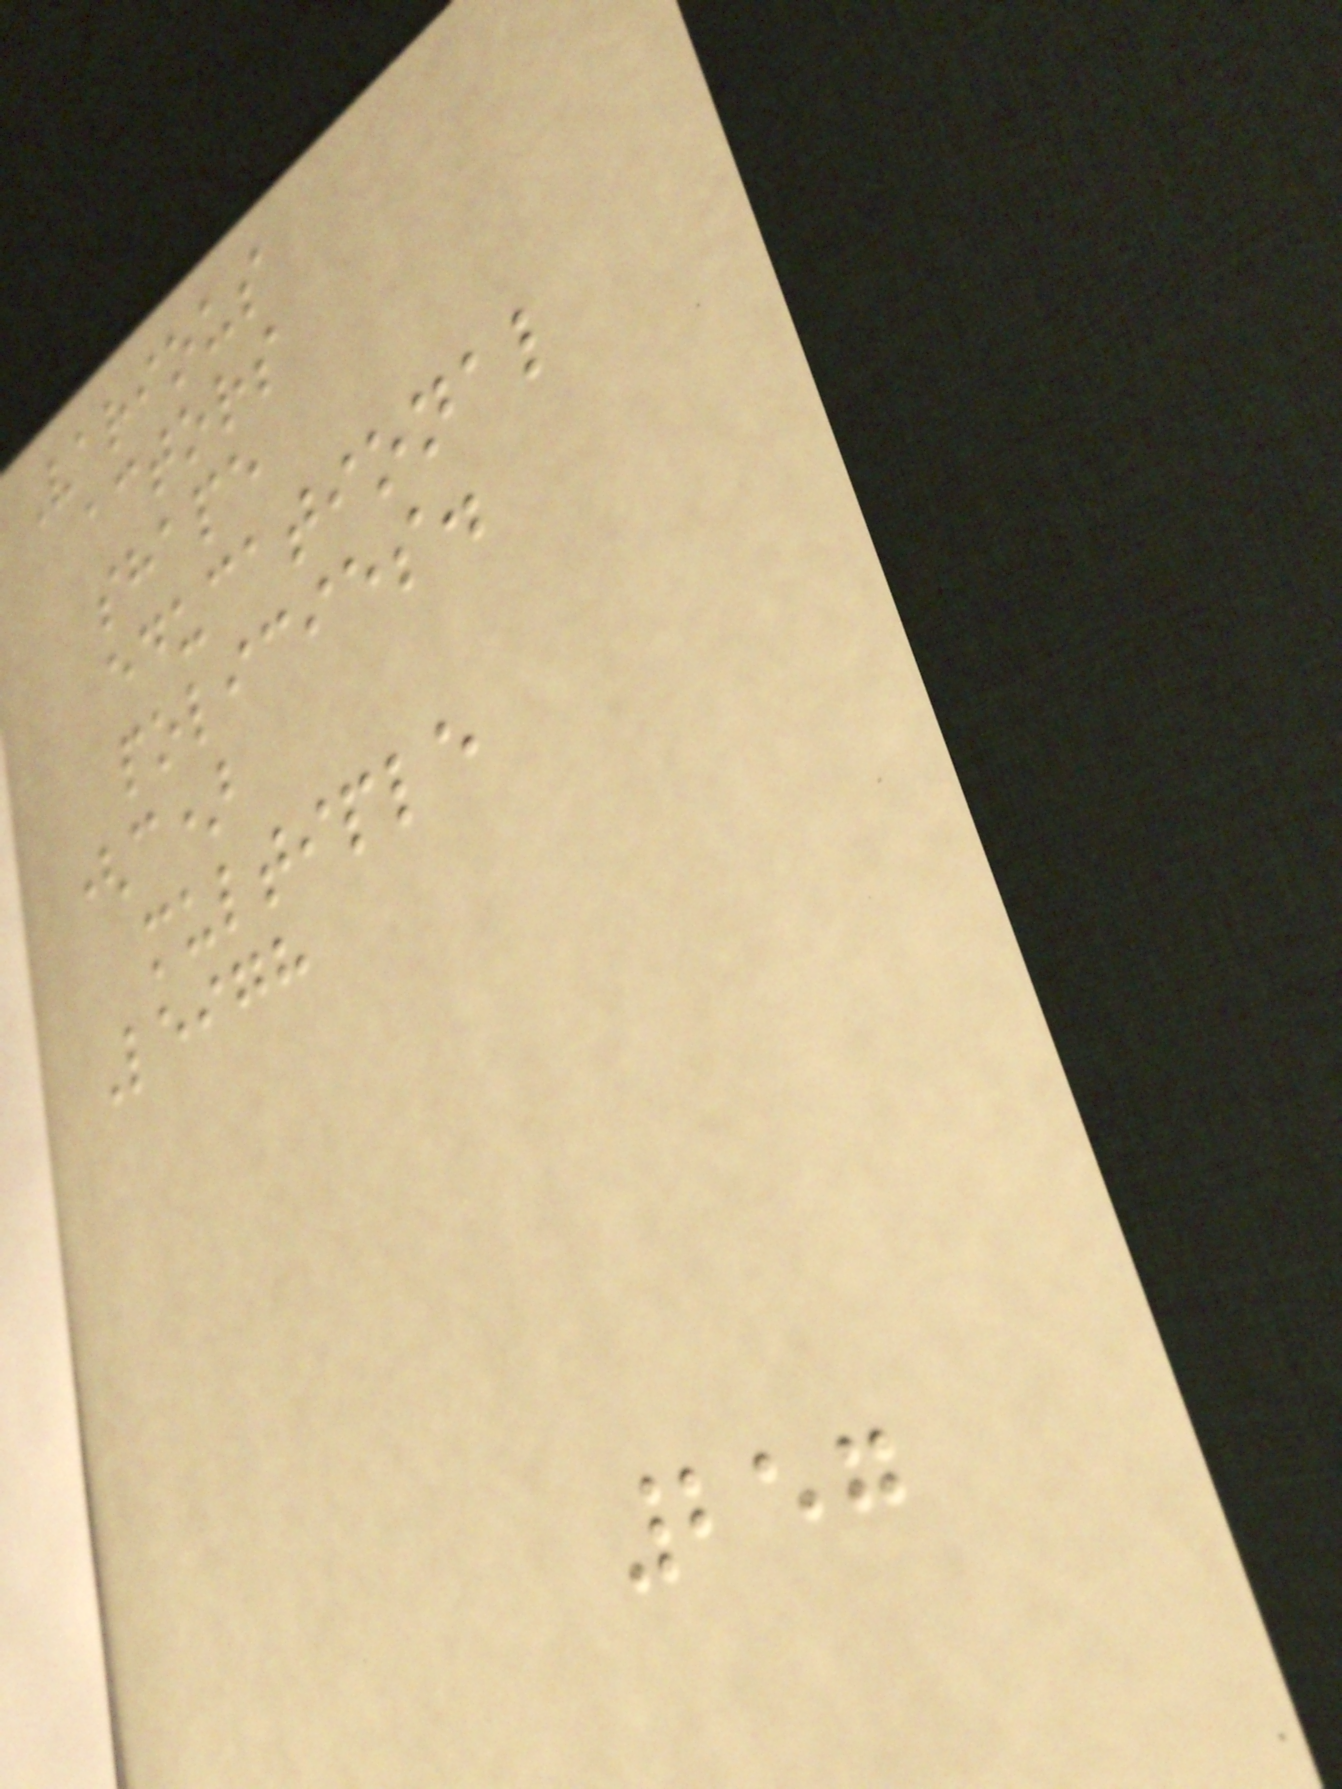Various
actors
shape
educational
policies.
(c)
multiple
Leigh
257
